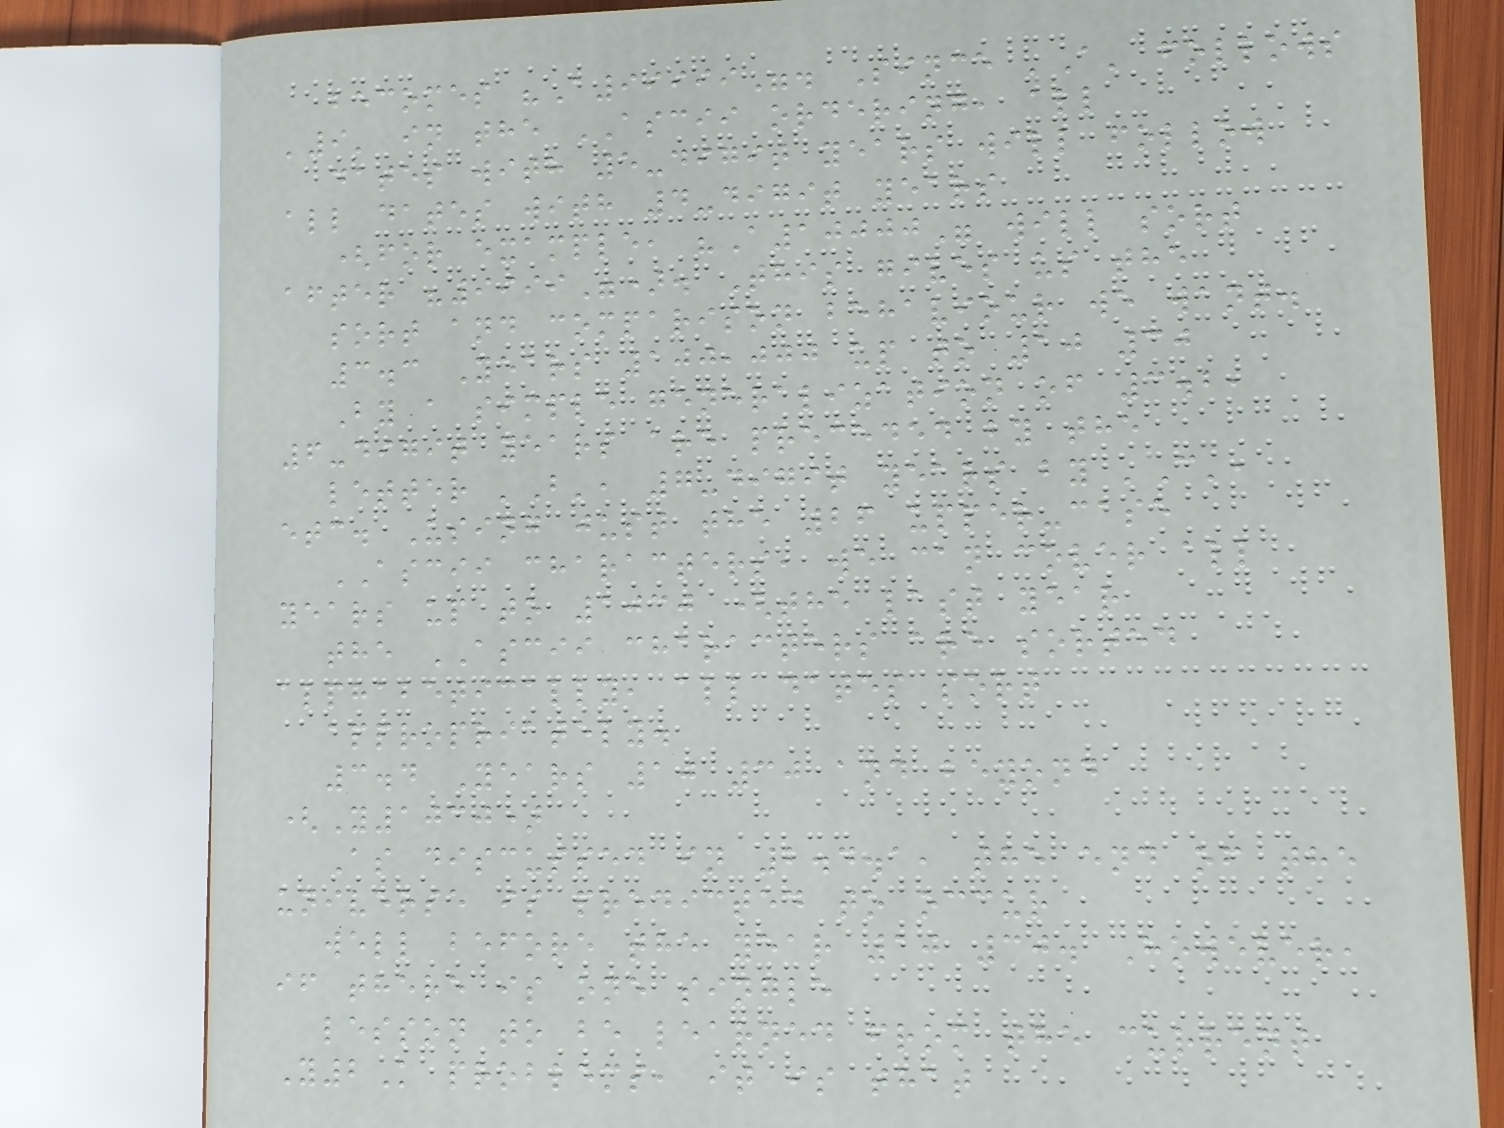becomes "A99999". Since 'A' follows
'9' in the ASCII ordering, all
dates with 5-digit years will follow
all dates with 4-digit years
(for example, "A10000" will sort
after "9999"). This gives us the
sort and comparison behaviour we want.
3.3 Years 100,000 up to 10 30
By a simple generalization of 3.2,
6-digit years are preceded by the
letter 'B', 7-digit years by 'C',
etc. Using just the 26 upper-case
ASCII characters, we can cover all
years up to 1030 (the last year
the ASCII characters are sorted
alphabetically, all dates sort
appropriately.
3.4 Years 10 30 and beyond
(Y1030)
As discussed in 2.4.1, the end of the
universe is predicted to occur
well before the year 10 30. However,
if there is one single
lesson to be learned from the current
Y2K problems, it is that
